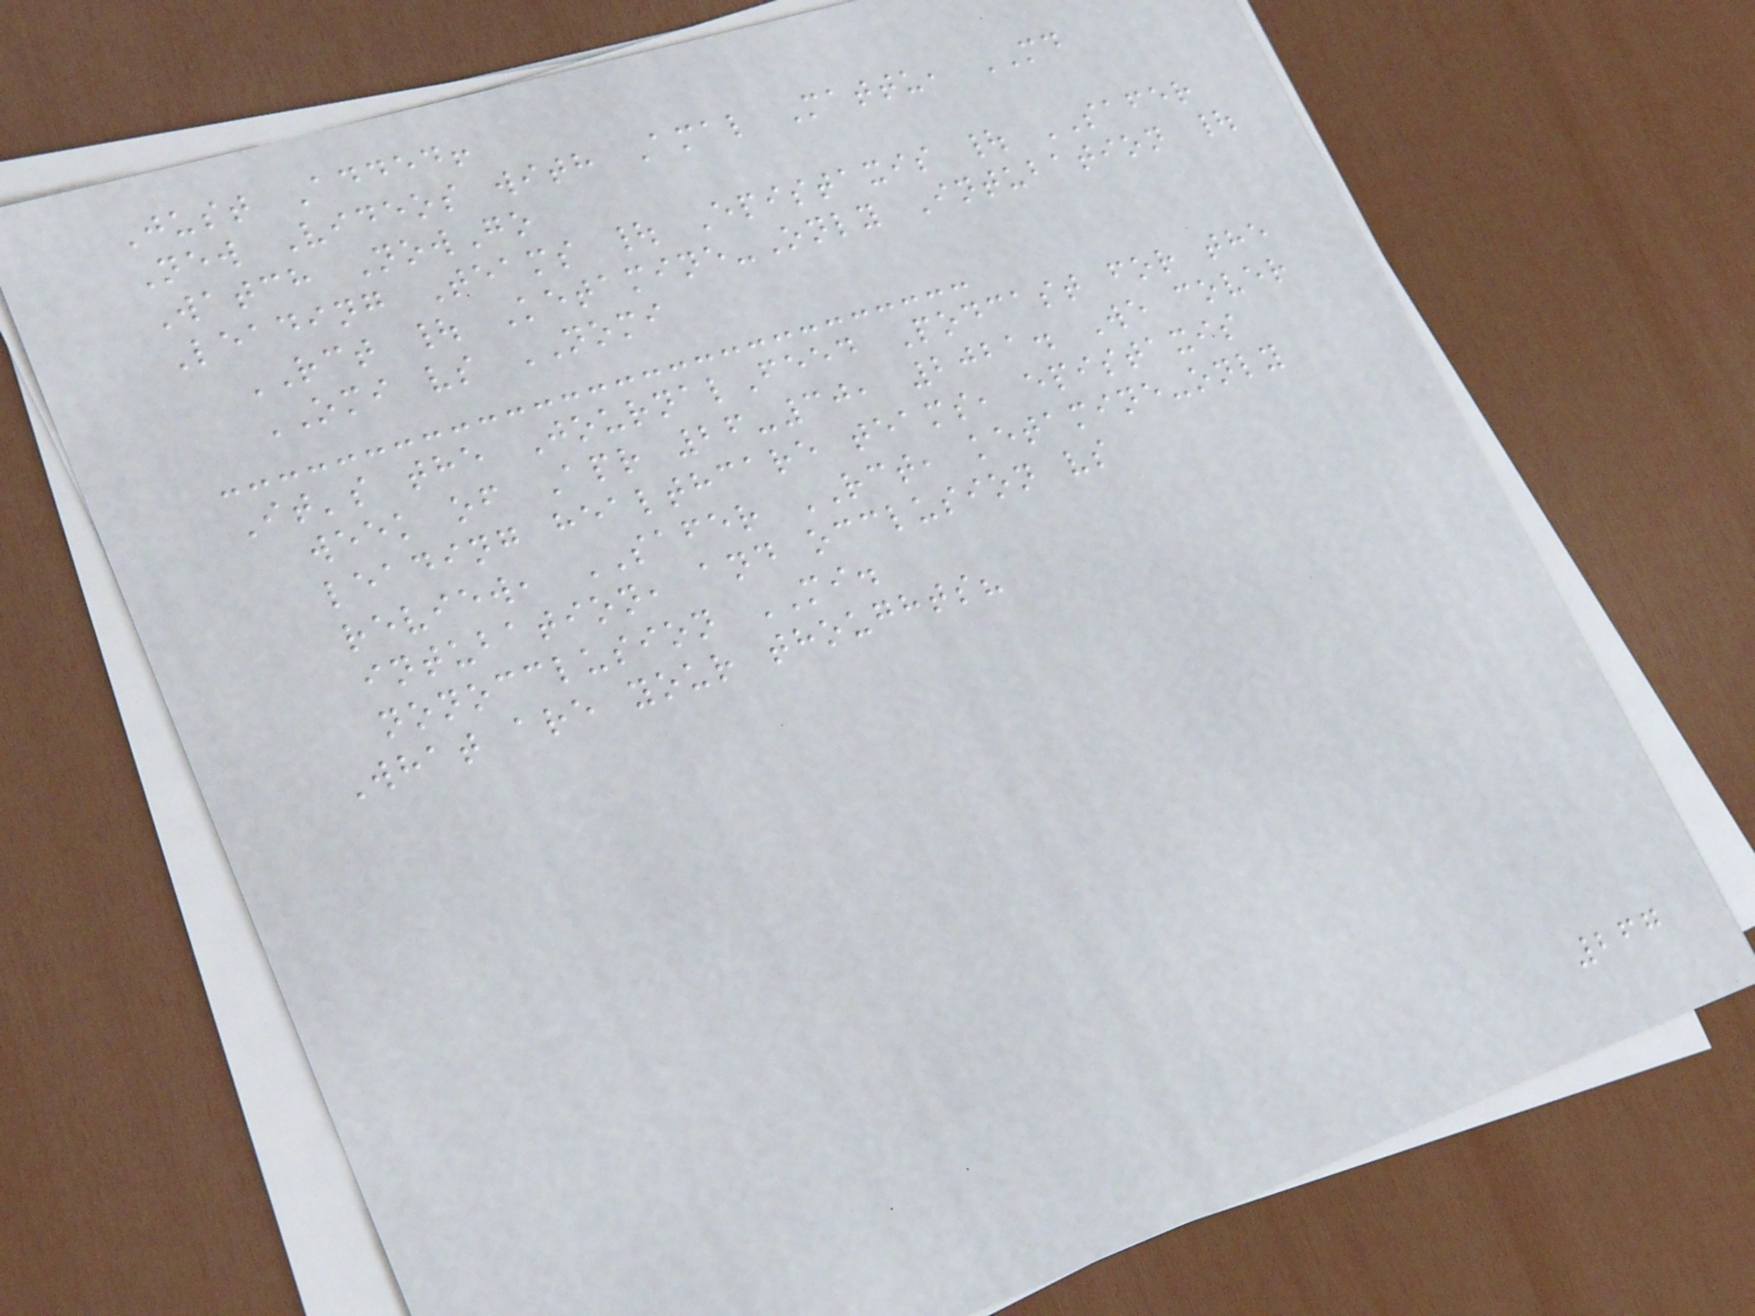Just Added!
New Videos with Amal Mattu, MD
Watch NowGo
Leading Teams | Epistaxis | SAFER
RCT | Ketamine-Only Intubation |
OMI vs NOMI
It's the JournalFeed Podcast for the
week of Apr 26-30, 2021. We cover
leading healthcare teams, epistaxis
review, SAFER RCT, ketamine-only
intubation, and occlusion vs
nonocclusion MI.
What are your thoughts?
267
